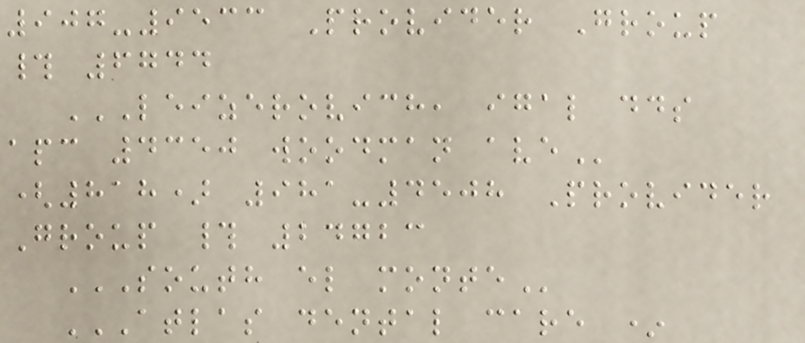907-9533 Provider Group
# 6744
LEIZEROVICH, IGAL DDS
APC 4350 WOODMAN AVE
(818) 981-4508 Provider
Group # 24723
SOUTH EL MONTE
ATLAS DENTAL CARE *
